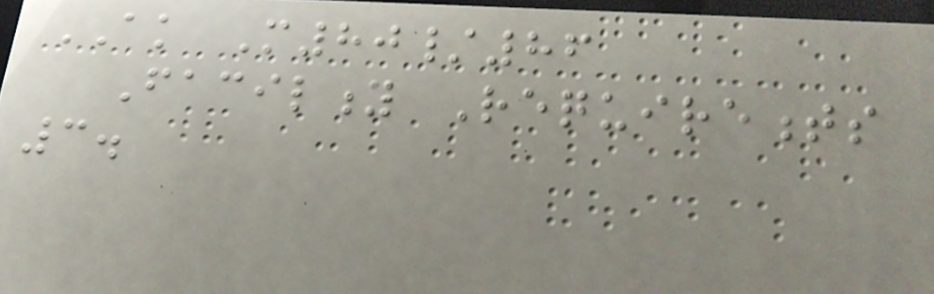AK M80/86
Facility Requirements
3.
